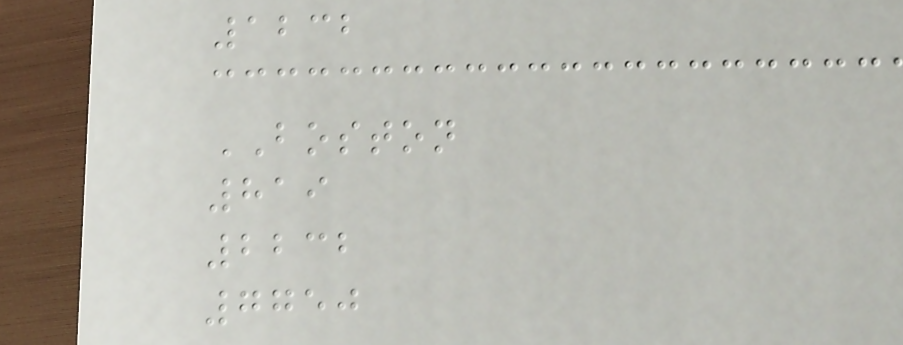1232
BOSTON
819
2232
7750
